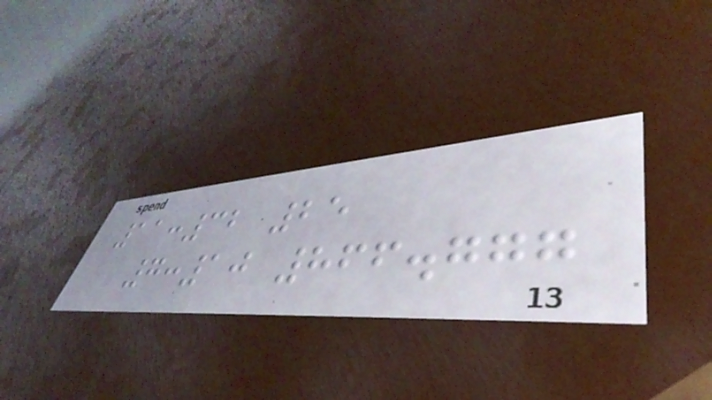11:32 25
7:10 866.777
